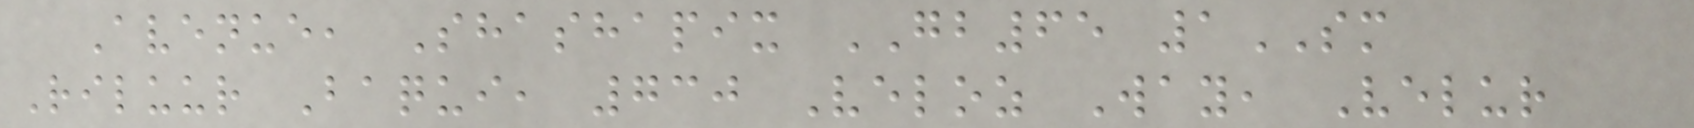Avenue, Shashapix GB65 1SM
Riluur Baqui, 730 Veloz Way, Velur
